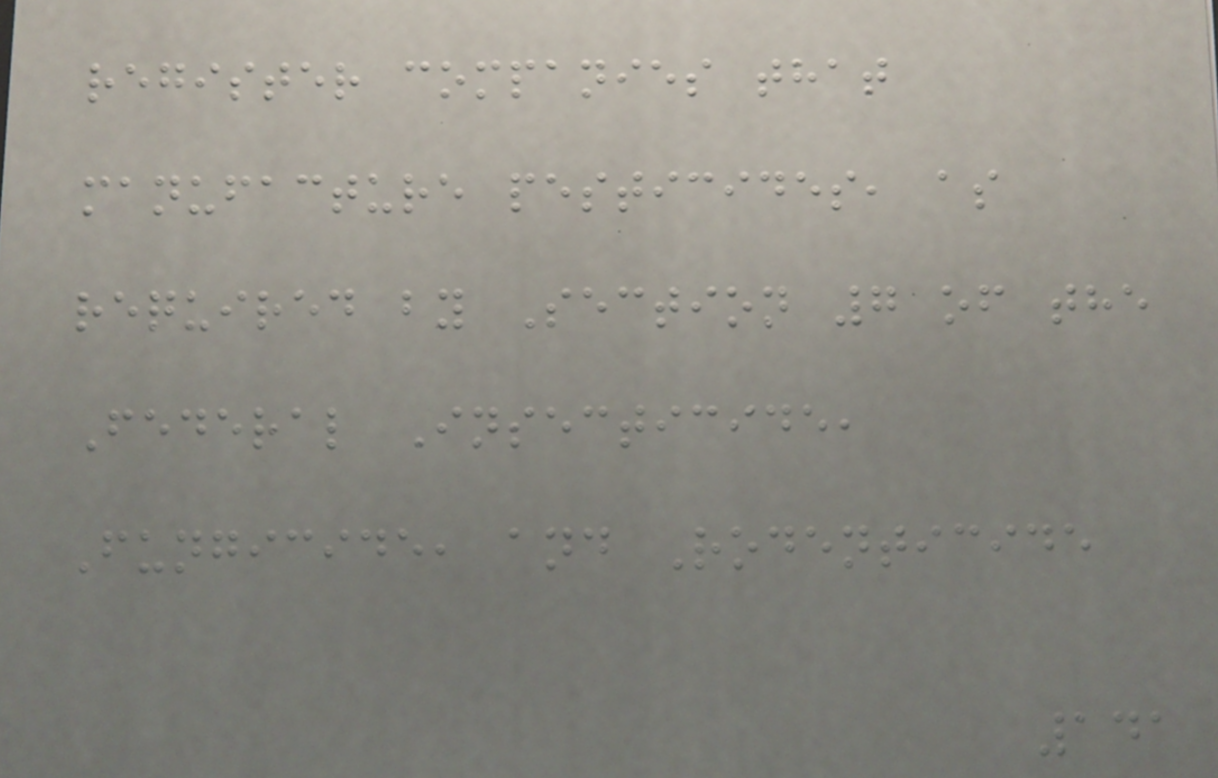register companies that
manufacture pesticides, as
required by Section 7 of the
Federal Insecticide,
Fungicide, and Rodenticide
141
